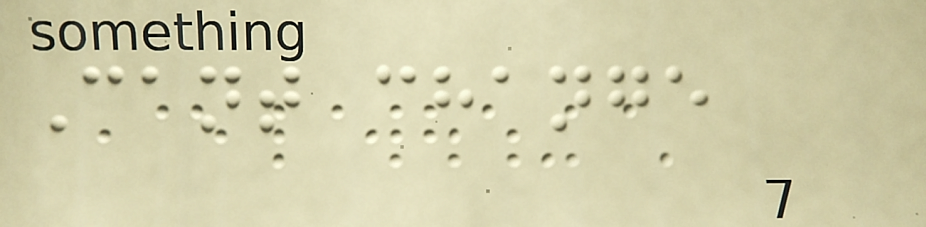Cant change
